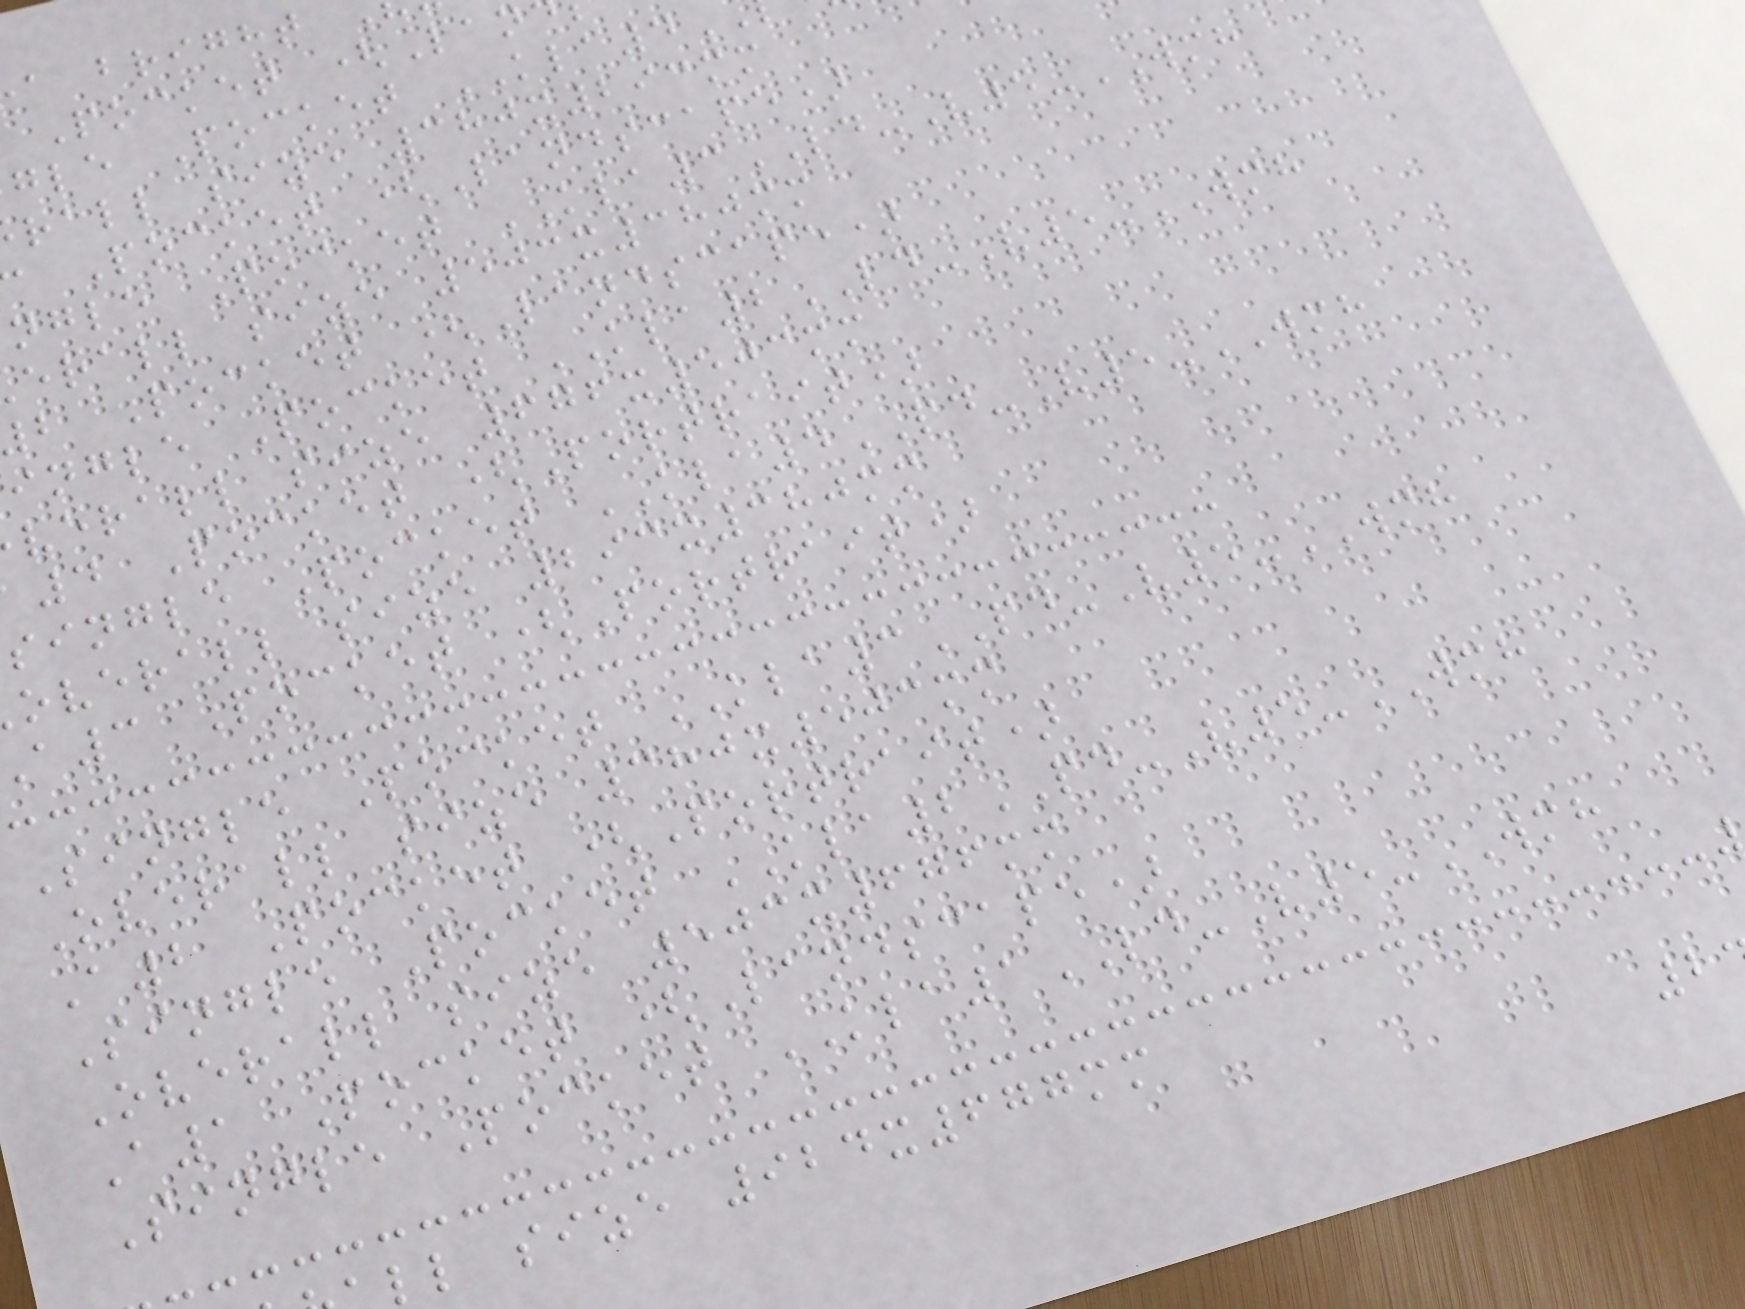a bright
Pocket (Lan
gle Pocket KLA4
rall size 380x293mm
Pocket (Landscape)
ngle Pocket KLA3LD-V5-WMH
erall size 503x380mm
b Pocket (Landscape)
ingle Pocket KLA2LD-V5-WMH
verall size 676x503mm
4 Pocket (Portrait)
single Pocket KLA4PD-V5-WMH
overall size 293x380mm
a3 Pocket (Portrait)
Single Pocket KLA3PD-V5-WMH
Overall size 380x503mm
A2 Pocket (Portrait)
Single Pocket KLA2PD-V5-WMH
Overall size 503x676mm
A1 Pocket (Landscape)
Single Pocket KLA1LD-V5-WMH
ll size 924x677mm
